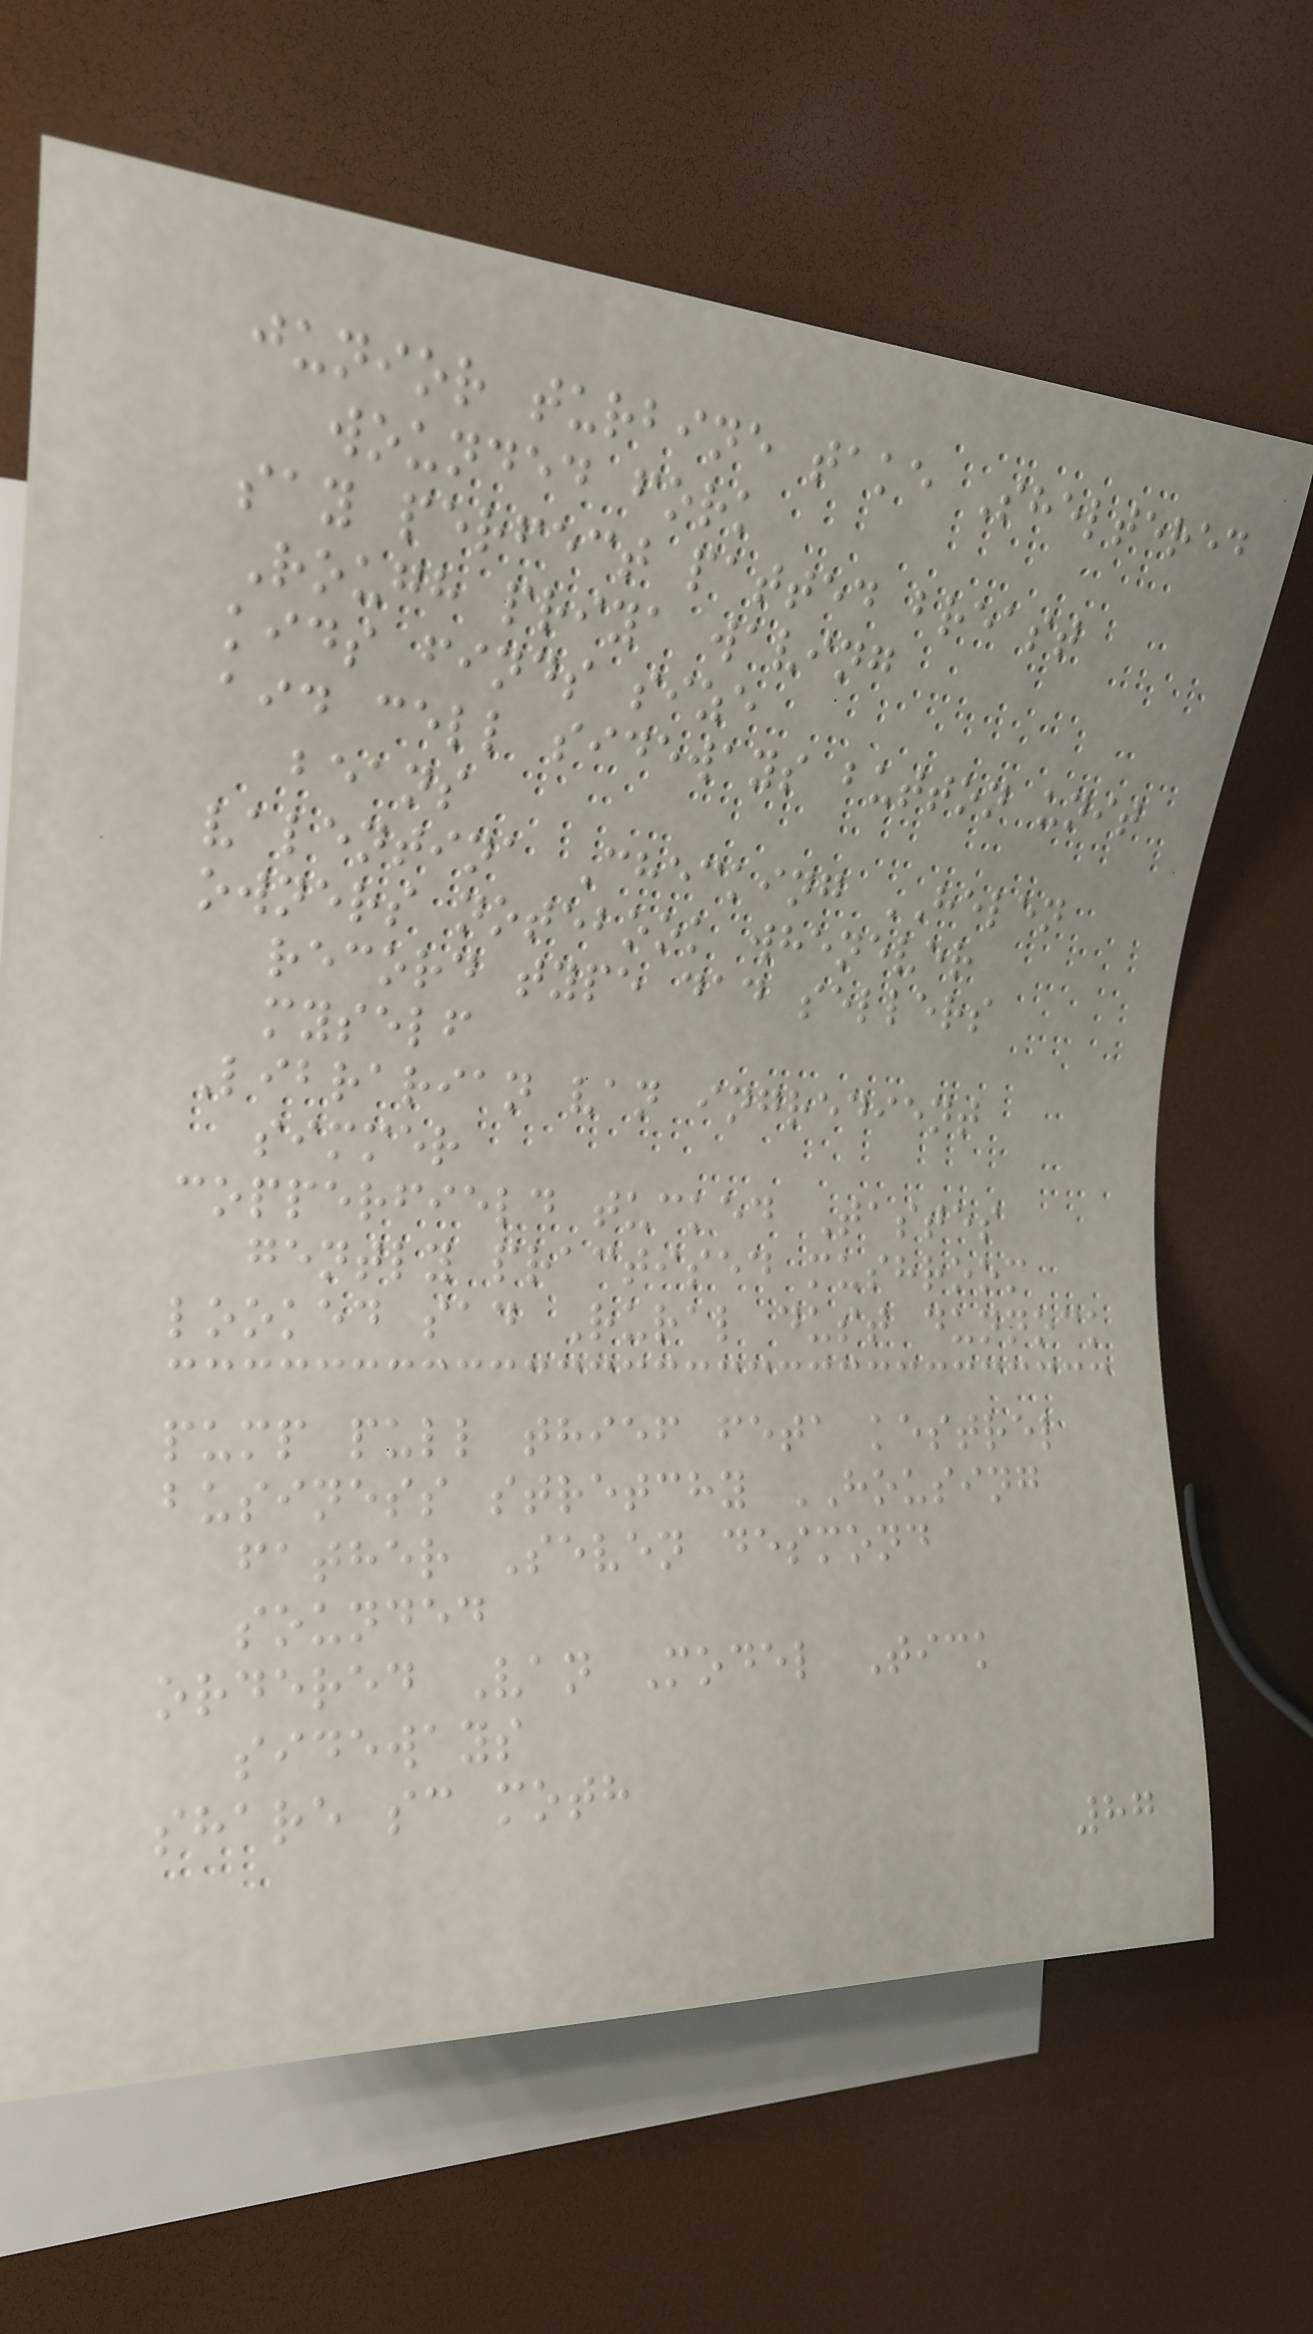junior turbine take Sheltered
wounded fork
say perfect patted breast
Rough priya waving
kids finds size
aid cell sideways button unit
beans
valentina Checking HELEN
owners notebook whenever
record type dad sellers
myself
Librarian van ingredient
simmer
copperfield tucked Tastes
gently practised mushroom
looked sad Rural dust dunnock
pump pull thief feta kestrel
business stretchy HOUSING
father Seven desmond
sounded
ordered Van Model Tick
sideways
share sc moth
87
